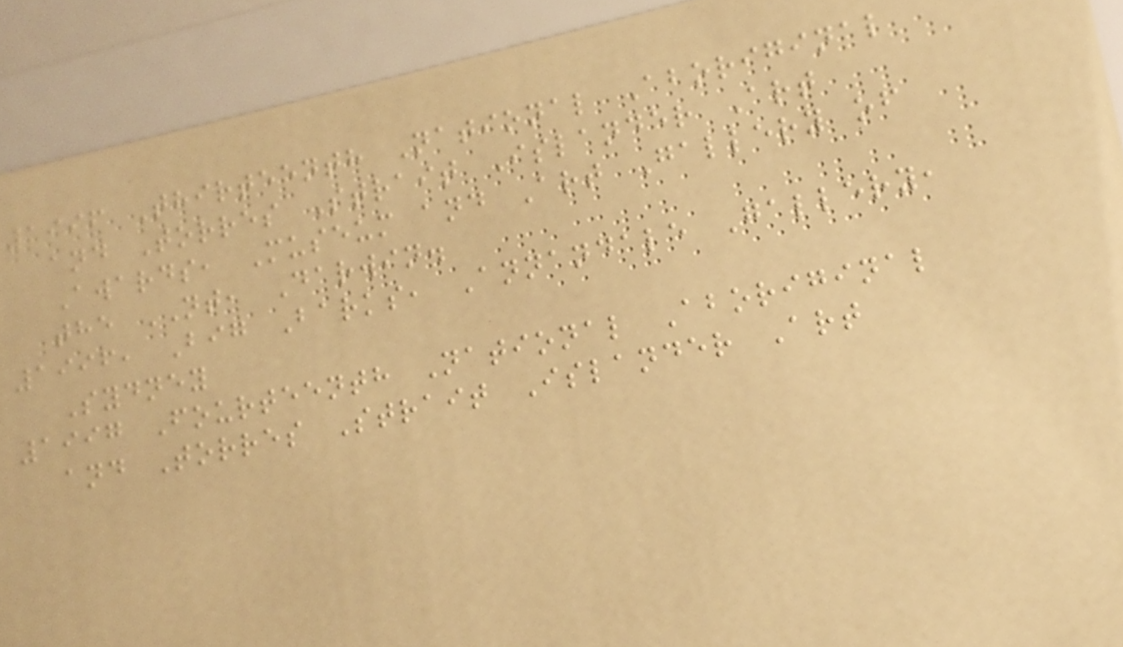1996 Thirteenth National Aboriginal
and Torres Strait Islander Art
Awards, Museum and Art Gallery of
the NT, Darwin.
1996, Big Barks, Annandale Gallery,
Sydney
1997 Fourteenth National Aboriginal
and Torres Strait Islander Art
